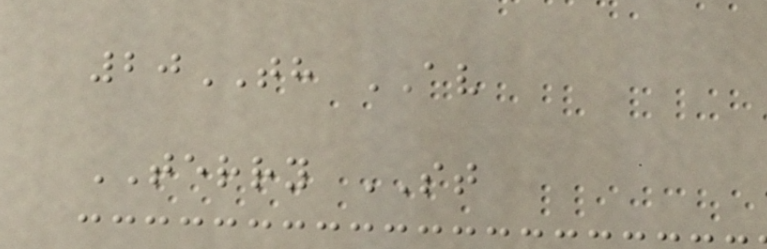20TH AV
TERRY ST
